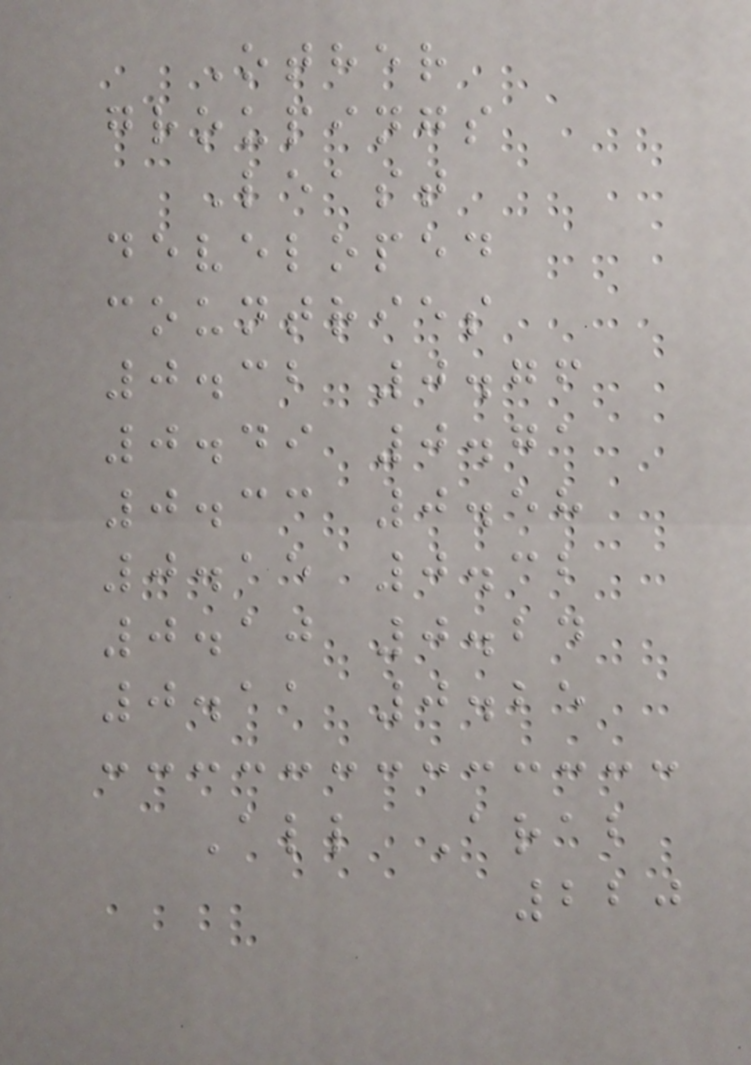Other
groupings
Least
developed
countries
0.32 0.76
0.49 0.71
0.33 0.58
0.15 0.32
0.10 0.24
0.11 0.25
All Arab
220
